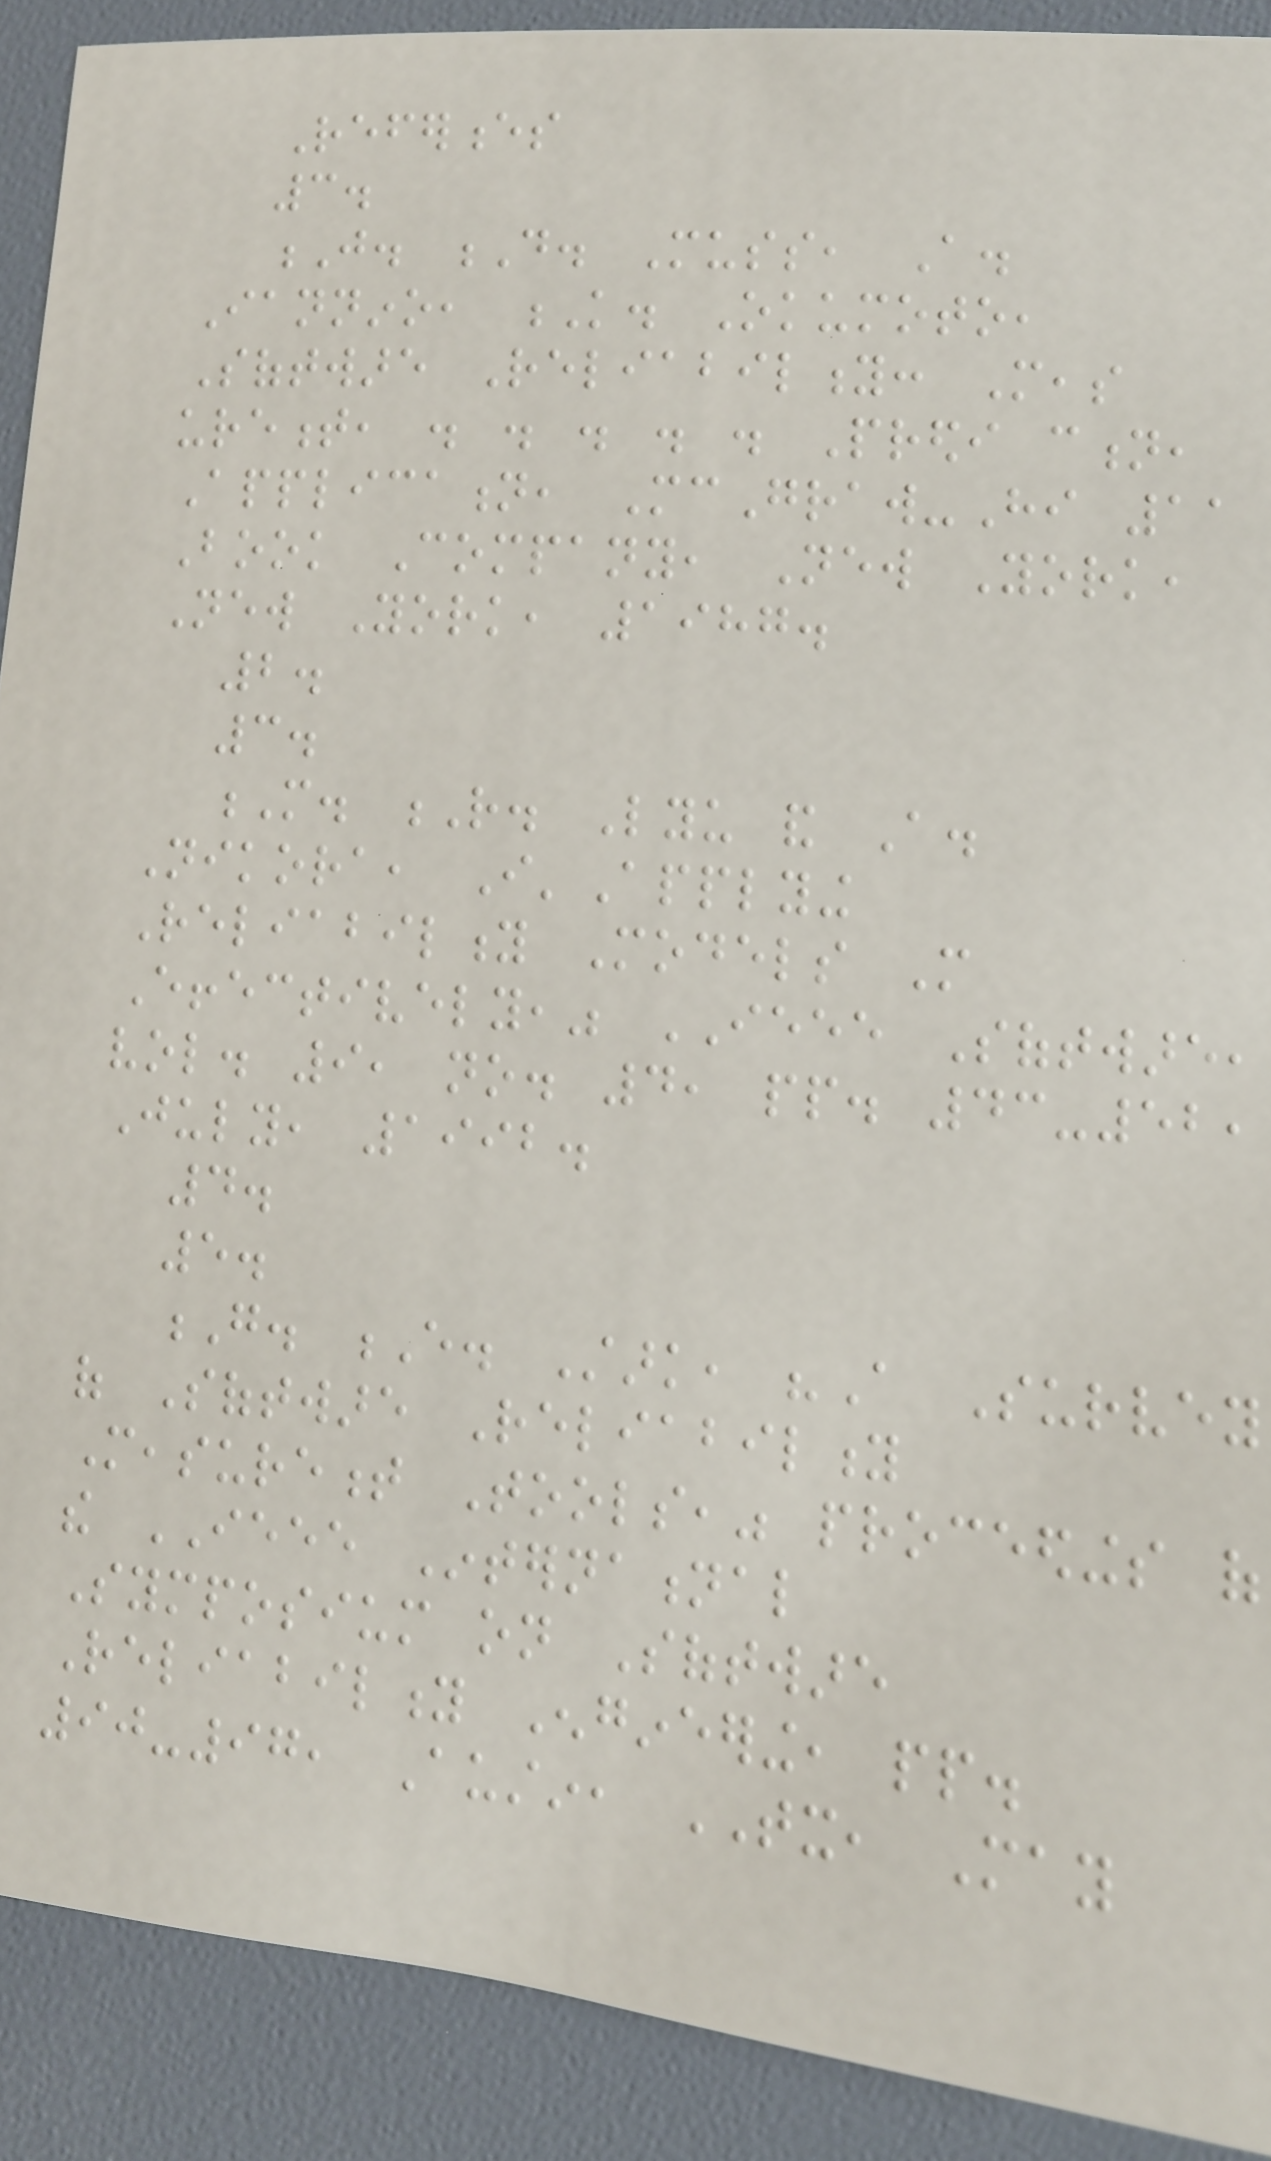References
3.
J. D. Muss, A.
Iannino, K. Okumoto,
Software Reliability: Meas
urement, . . . . . Predi ction,
Application, McGraw-Hi 11
Book Company, New York,
New York, 1987.
2.
3.
M. R. Lyu and A.
Nikora, I'Applying
Reliability Models More
Effectively," IEEE Software,
vol. 9, no. 4, pp. 43-52,
July, 1992.
4.
5.
G. E. Stark, "A Survey
of Software Reliability
Measurement Tools," proceedings of
the IEEE International
Symposium on Software
Reliability Engineering, pp.
90-97, Austin, TX, May
